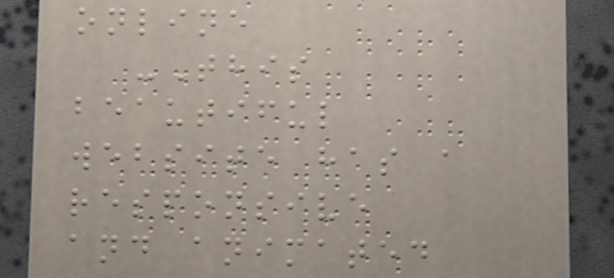online
-This
beautiful
website has a
responsive
and animated
